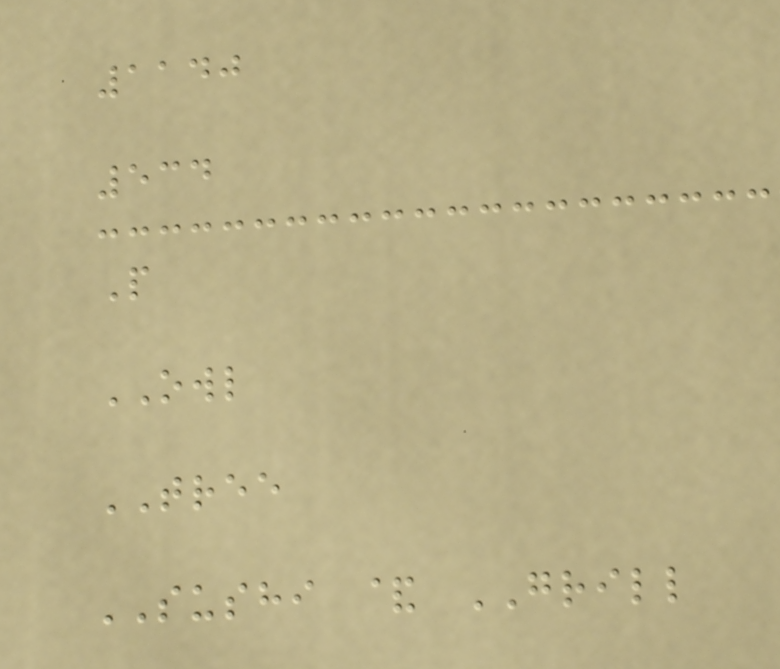1140
534
P
OWL
TREE
SUSHI & GRILL
